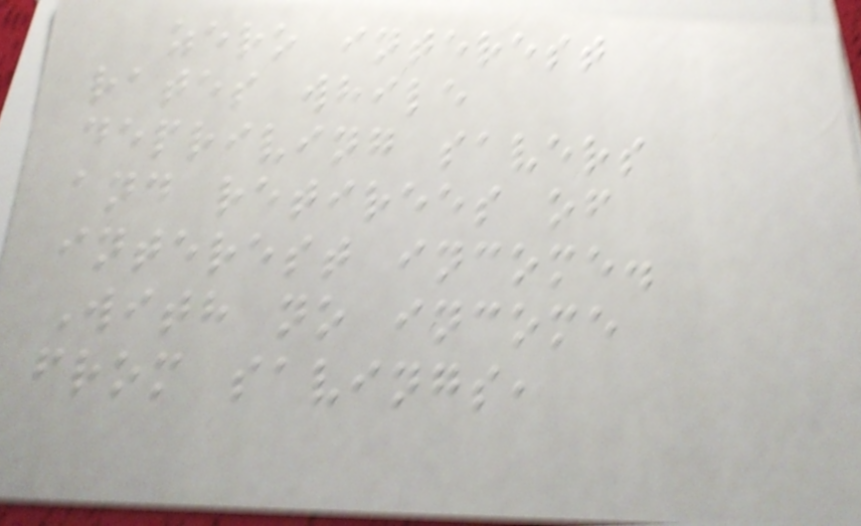zero interest
rates while
depriving savers
and retirees of
interest income.
With no income
from savings,
